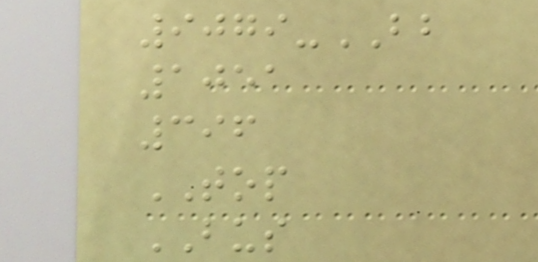9079-BB
1051
396
TOP
BUS
